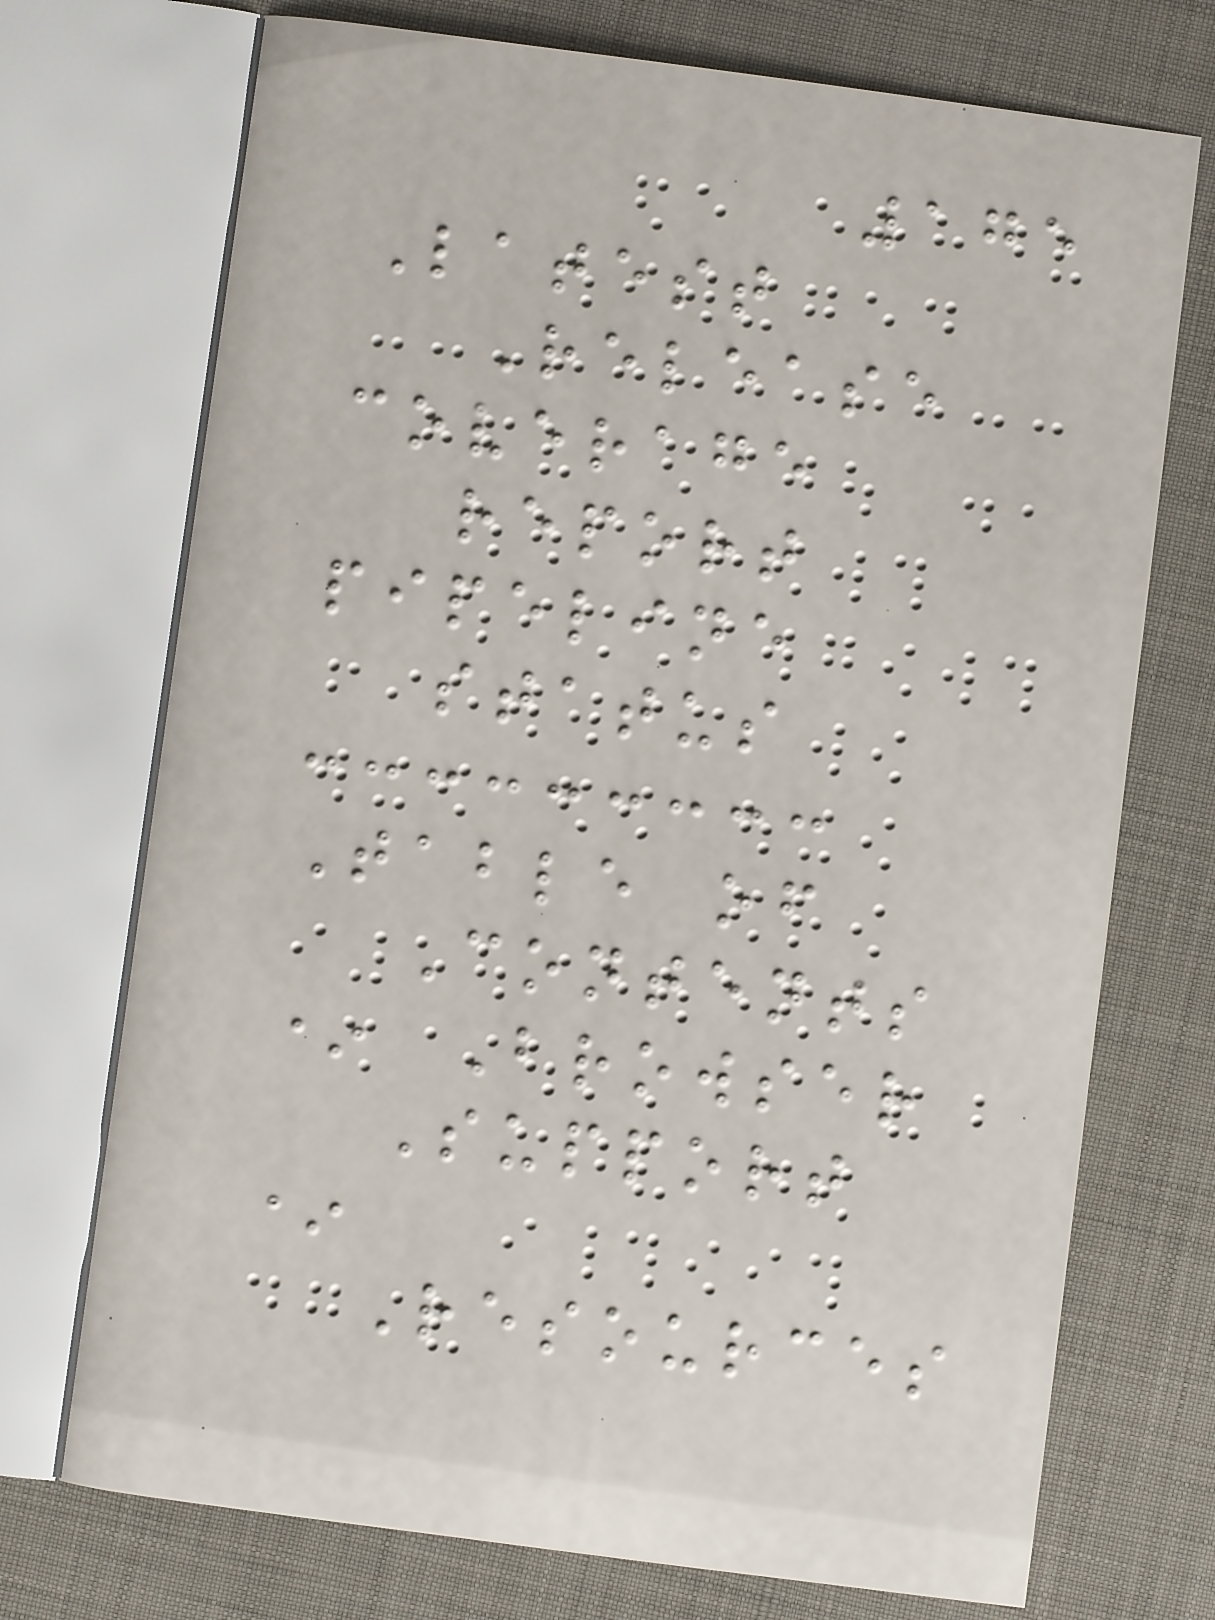175
Latest
Release
coverage
report
pipeline
status
Table of
Contents
* Browser
Support
*
Resources
